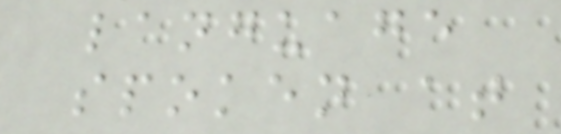language
spoken at
